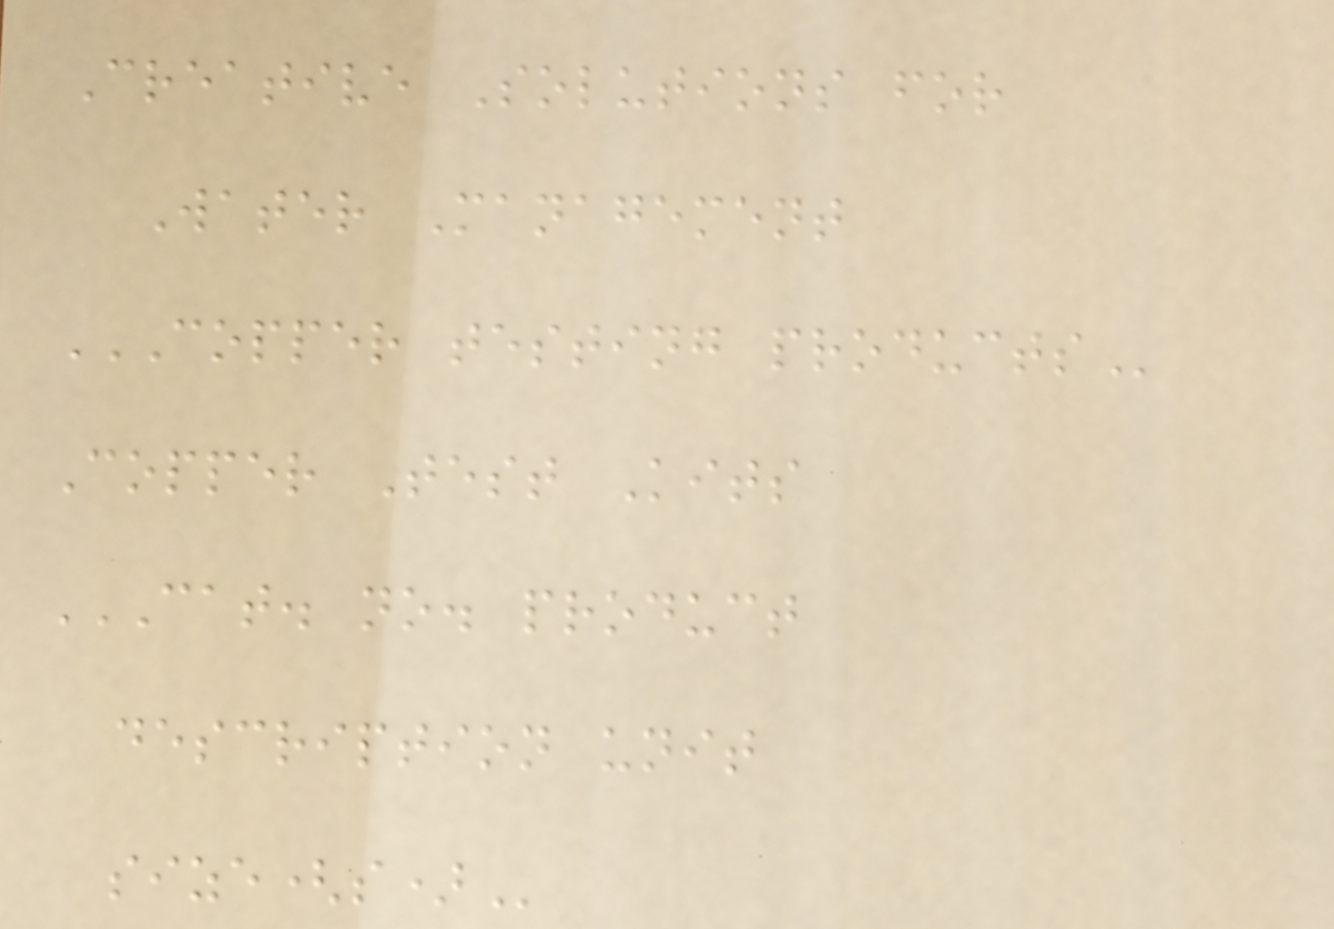Creative Solutions for
Water Management
COPPER TESTING PRODUCTS
Copper Test Kits
CAT. NO. PRODUCT
DESCRIPTION UNIT
SIZE(S)
